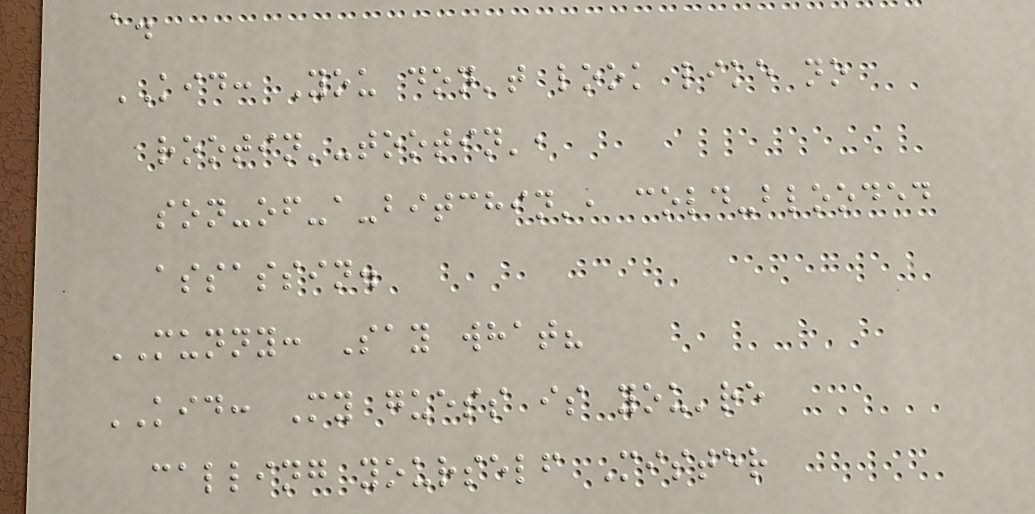a.
KID: You don't look like no
rootin'-tootin',
son-of-a-bitchin', cold-blooded
assassin.
MUNNY: Say what?
KID: My guess is you're
calling yourself Mister
